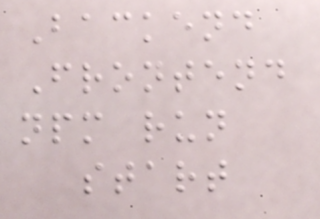Backend
Frontend
npm run
start
